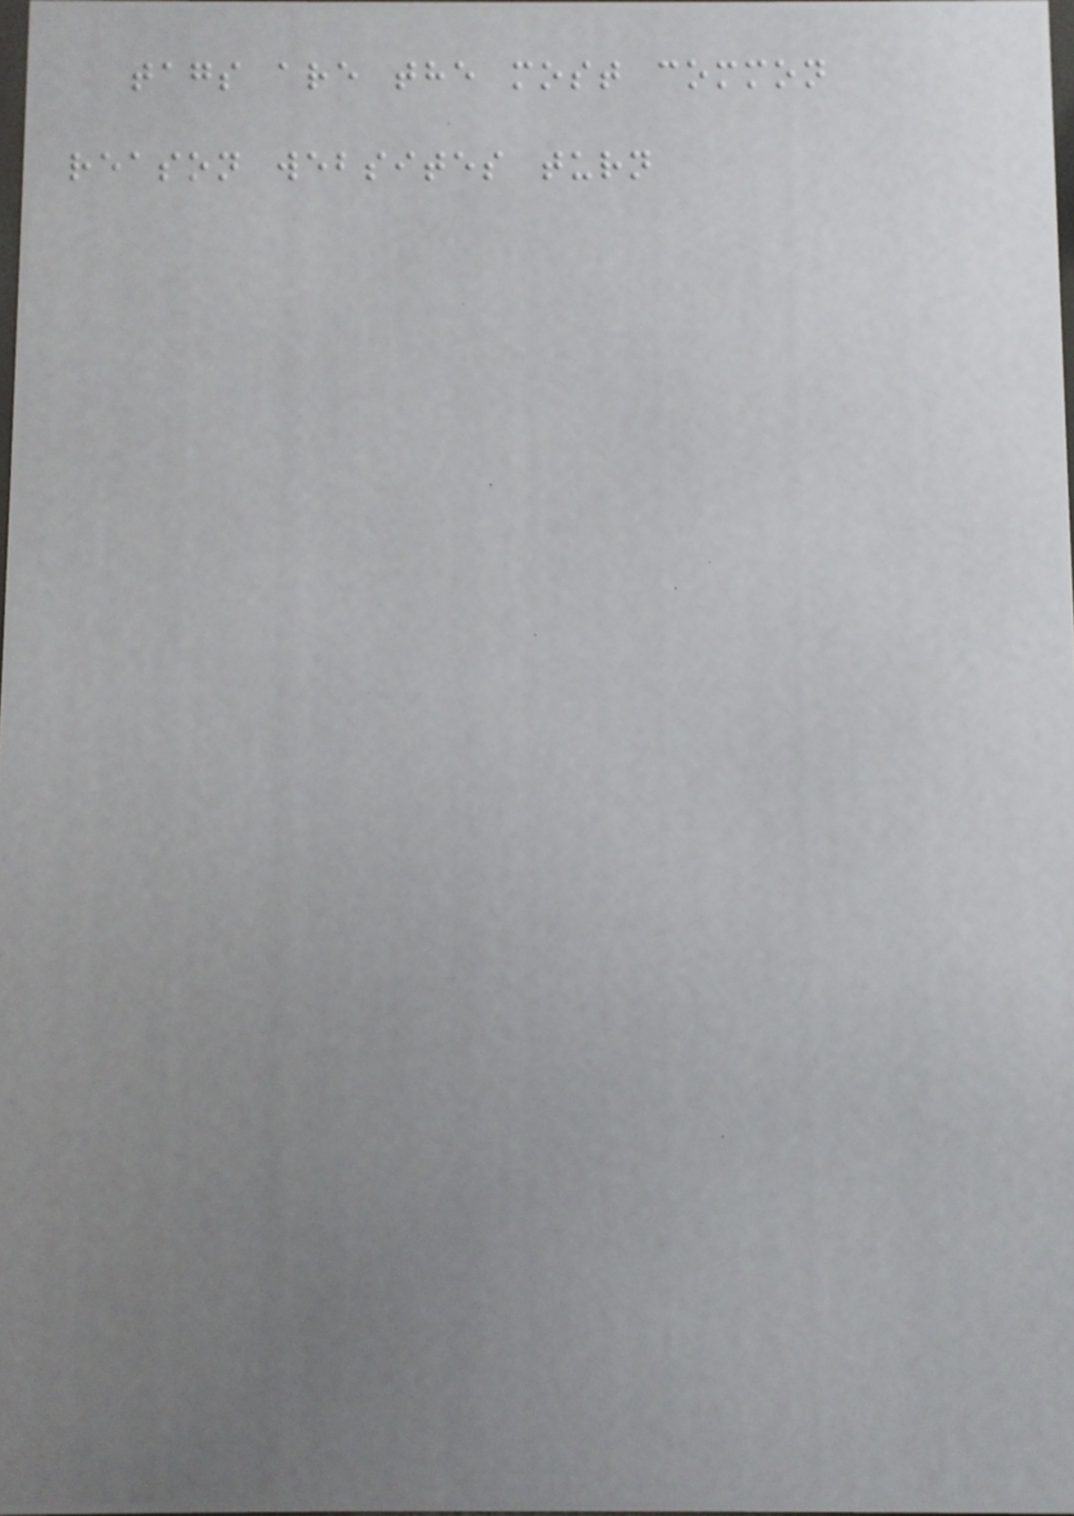tags are the most common
reason websites turn
